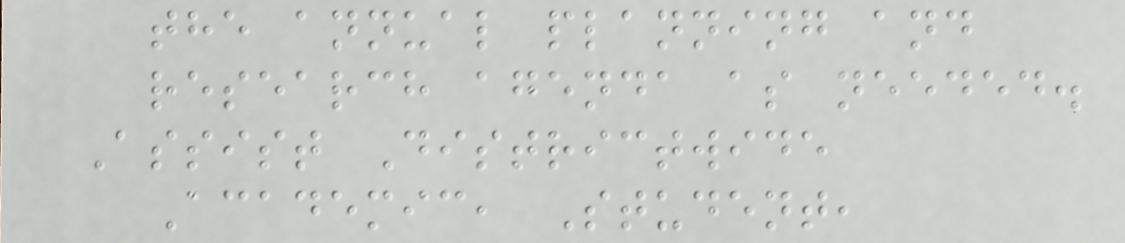the annual planning and
research agenda as needed.
Assist Districtwide
Academic, Student,
